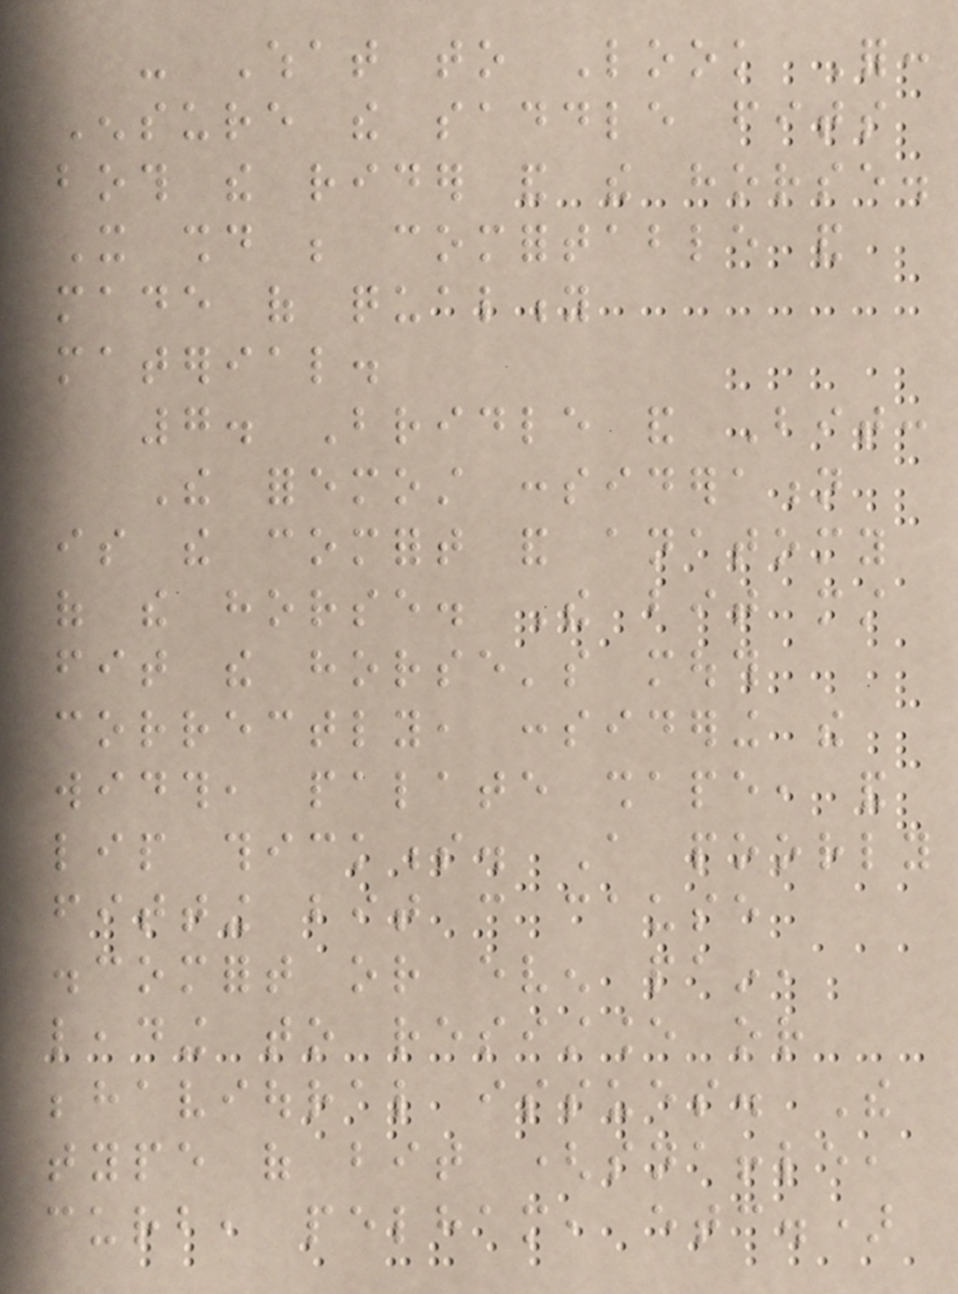- What to Look For:
Ensure the saddle fits
both the rider and the horse.
It should be comfortable and
made of quality
material.
7. Bridle and Bit:
The foremost consideration
is the comfort and anatomy
of the horse. The bit must
fit the horse's mouth
correctly, considering the
width, palate shape, and
lip thickness. A poorly
fitting bit can cause
discomfort or even pain,
leading to resistance or
behavioural issues. The
type of bit (snaffle,
curb, pelham, etc.)
